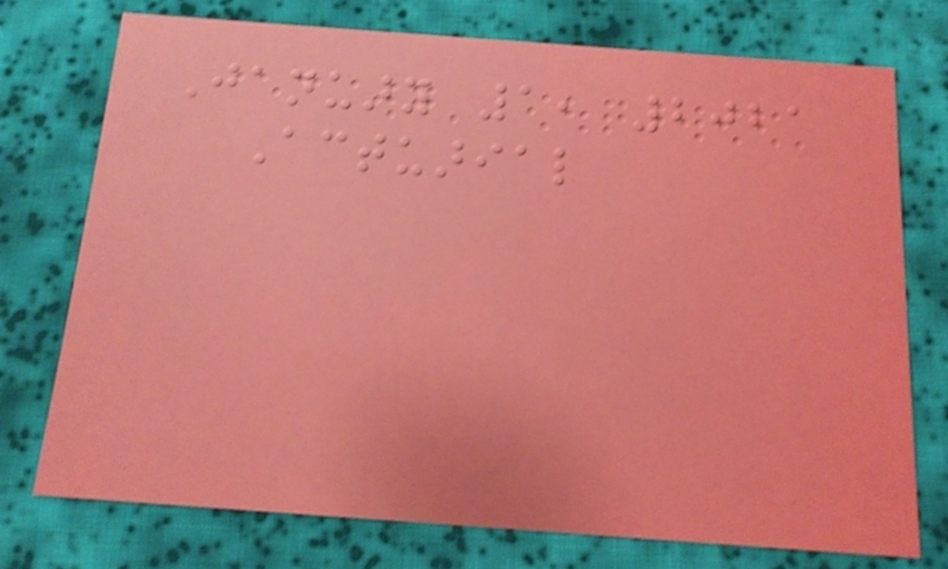January 1, 2021
Actuarial
